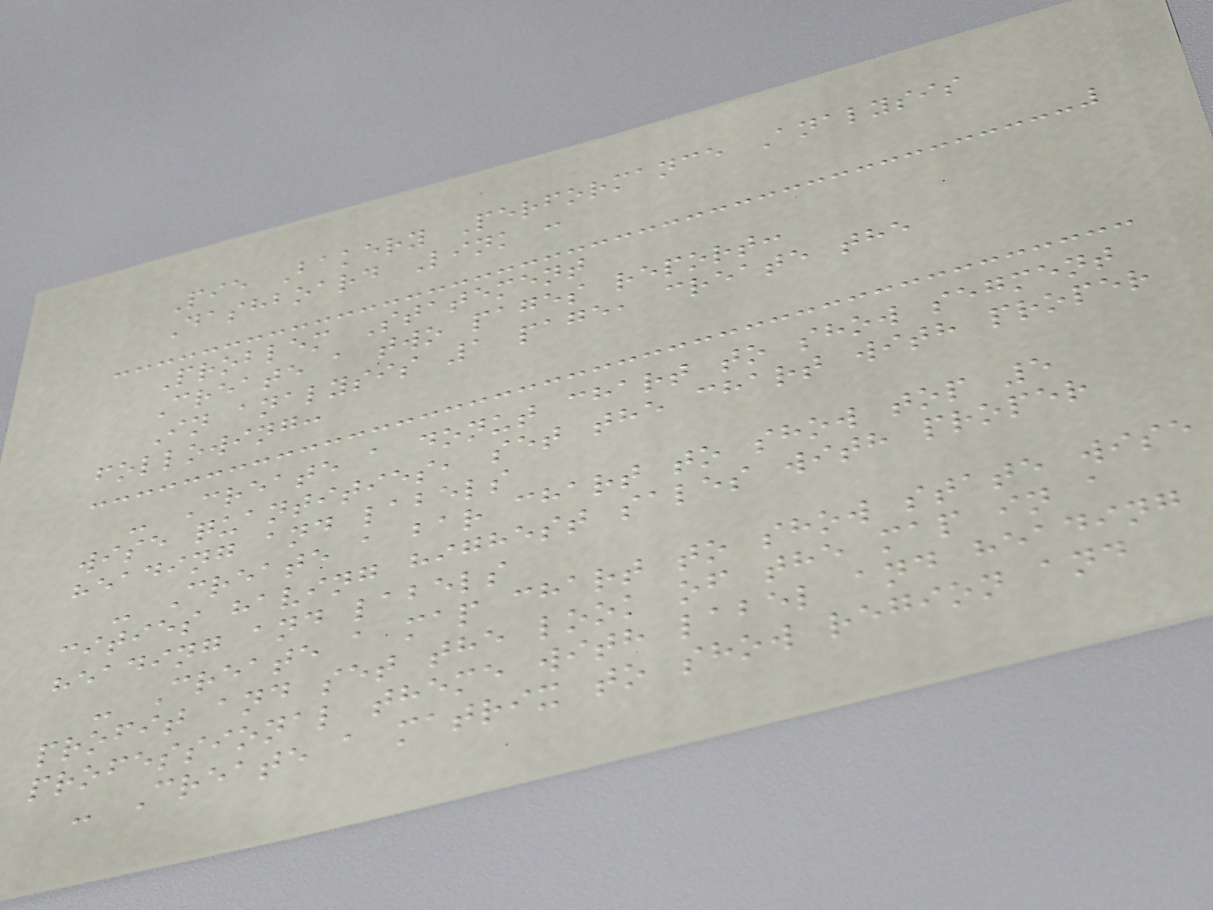Pie Bakery Performance Analysis
Dashboard Link :
Problem Statement
Create a two pages report:
In analysis 1 page, create the
following:
- Create a donut chart to show segment
wise quantities, set the chart with proper
heading and labels
- Create a bar chart to show top 5
cities having highest sales with proper
heading and labels
- Create a map chart to show state wise
profit and set the look of the map in a
professional theme with label and heading
- Create a matrix to show region and
